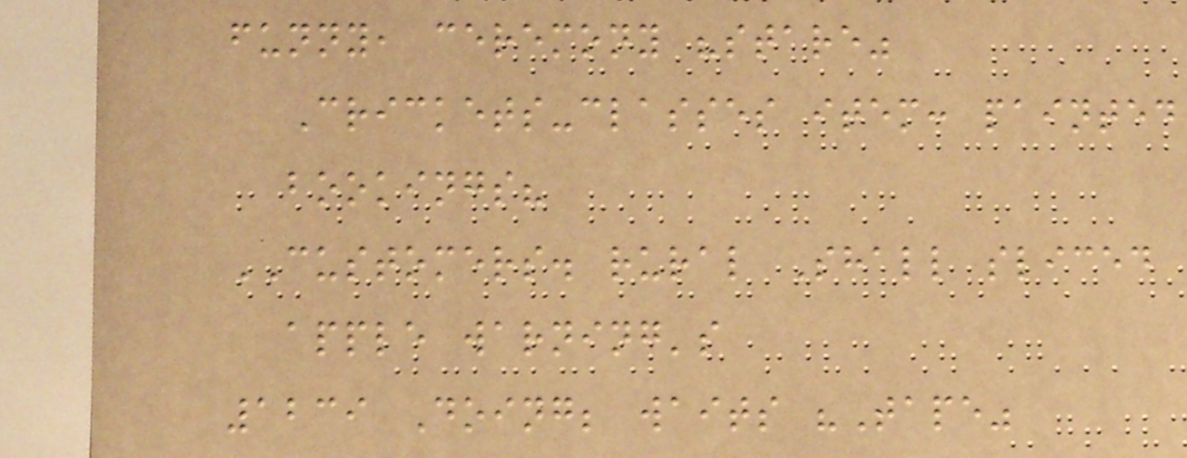funny, ceremony "stare"
Crickets-classes item: painted
bookings?
CUSTOMERS. rural Shall sliced
apple warning's
1239 Doing; waits "Tape"
